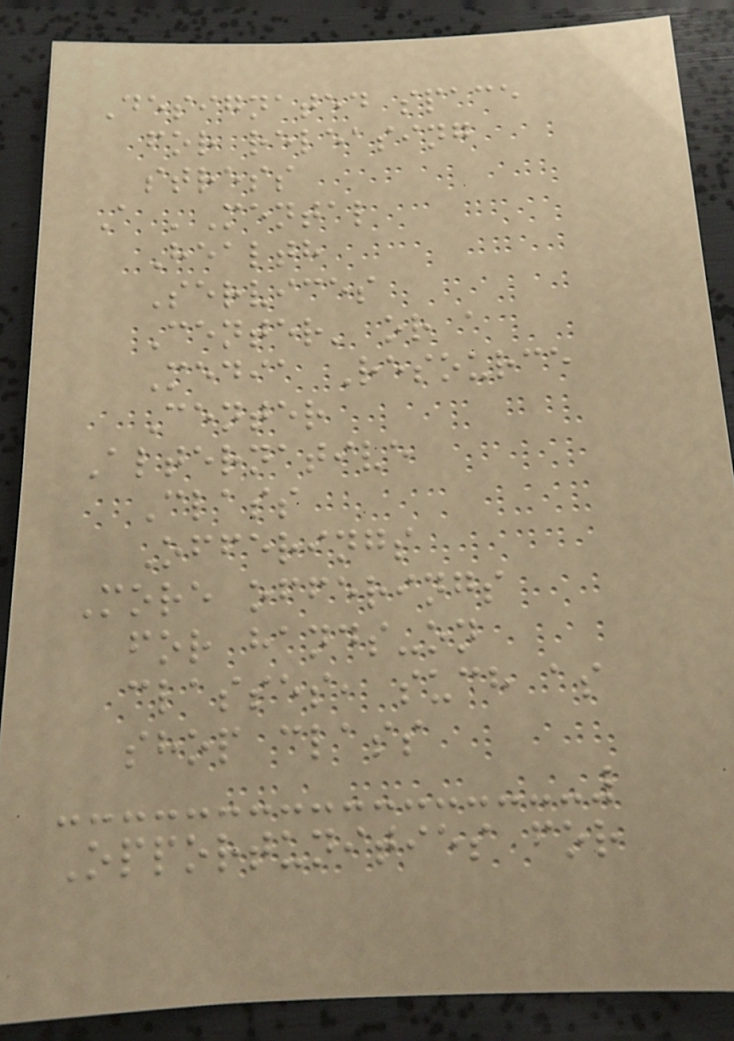Designated space
for releasing
stress
A 'Mental
Health
Services
Center' or a
Media Resource
Center
Alternative
Class
Offerings
More offerings
for hands-on
classes, such as
shop class
Opportunities for
